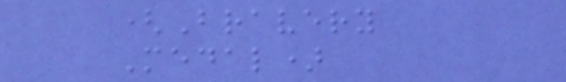(Bravery
Medal)
